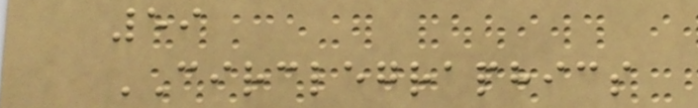59
CIRCLEGRAPHICS
